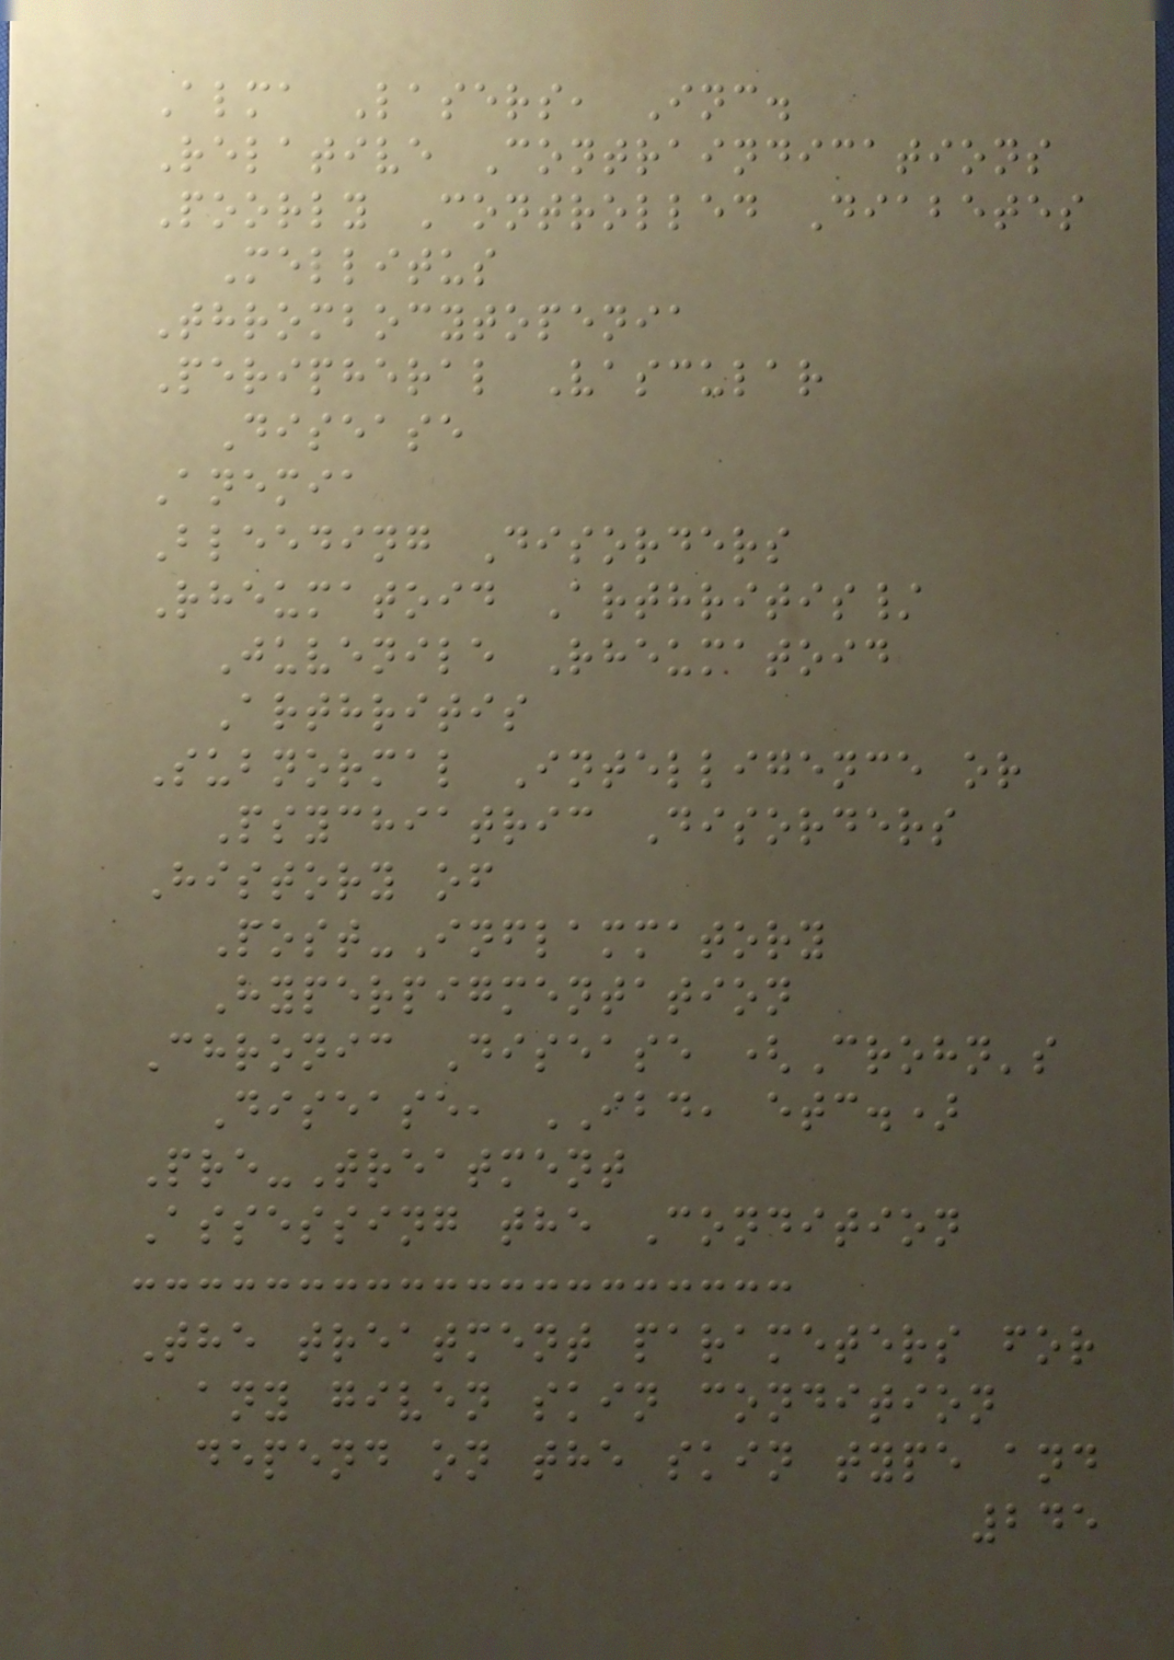Alma Lasers, Inc.
Relative Contraindications
Poorly Controlled Diabetes
Mellitus
Thrombocytopenia
Peripheral Vascular
Disease
Anemia
Bleeding Disorders
Rheumatoid Arthritis/
Juvenile Rheumatoid
Arthritis
Subnormal Intelligence or
Psychiatric Disorders
History of
Post-Inflammatory
Hyperpigmentation
Chronic Disease (Crohn's
Disease, IBD, etc.)
Pre-Treatment
Assessing the Condition
The treatment parameters for
any given skin condition
depend on the skin type and
245
